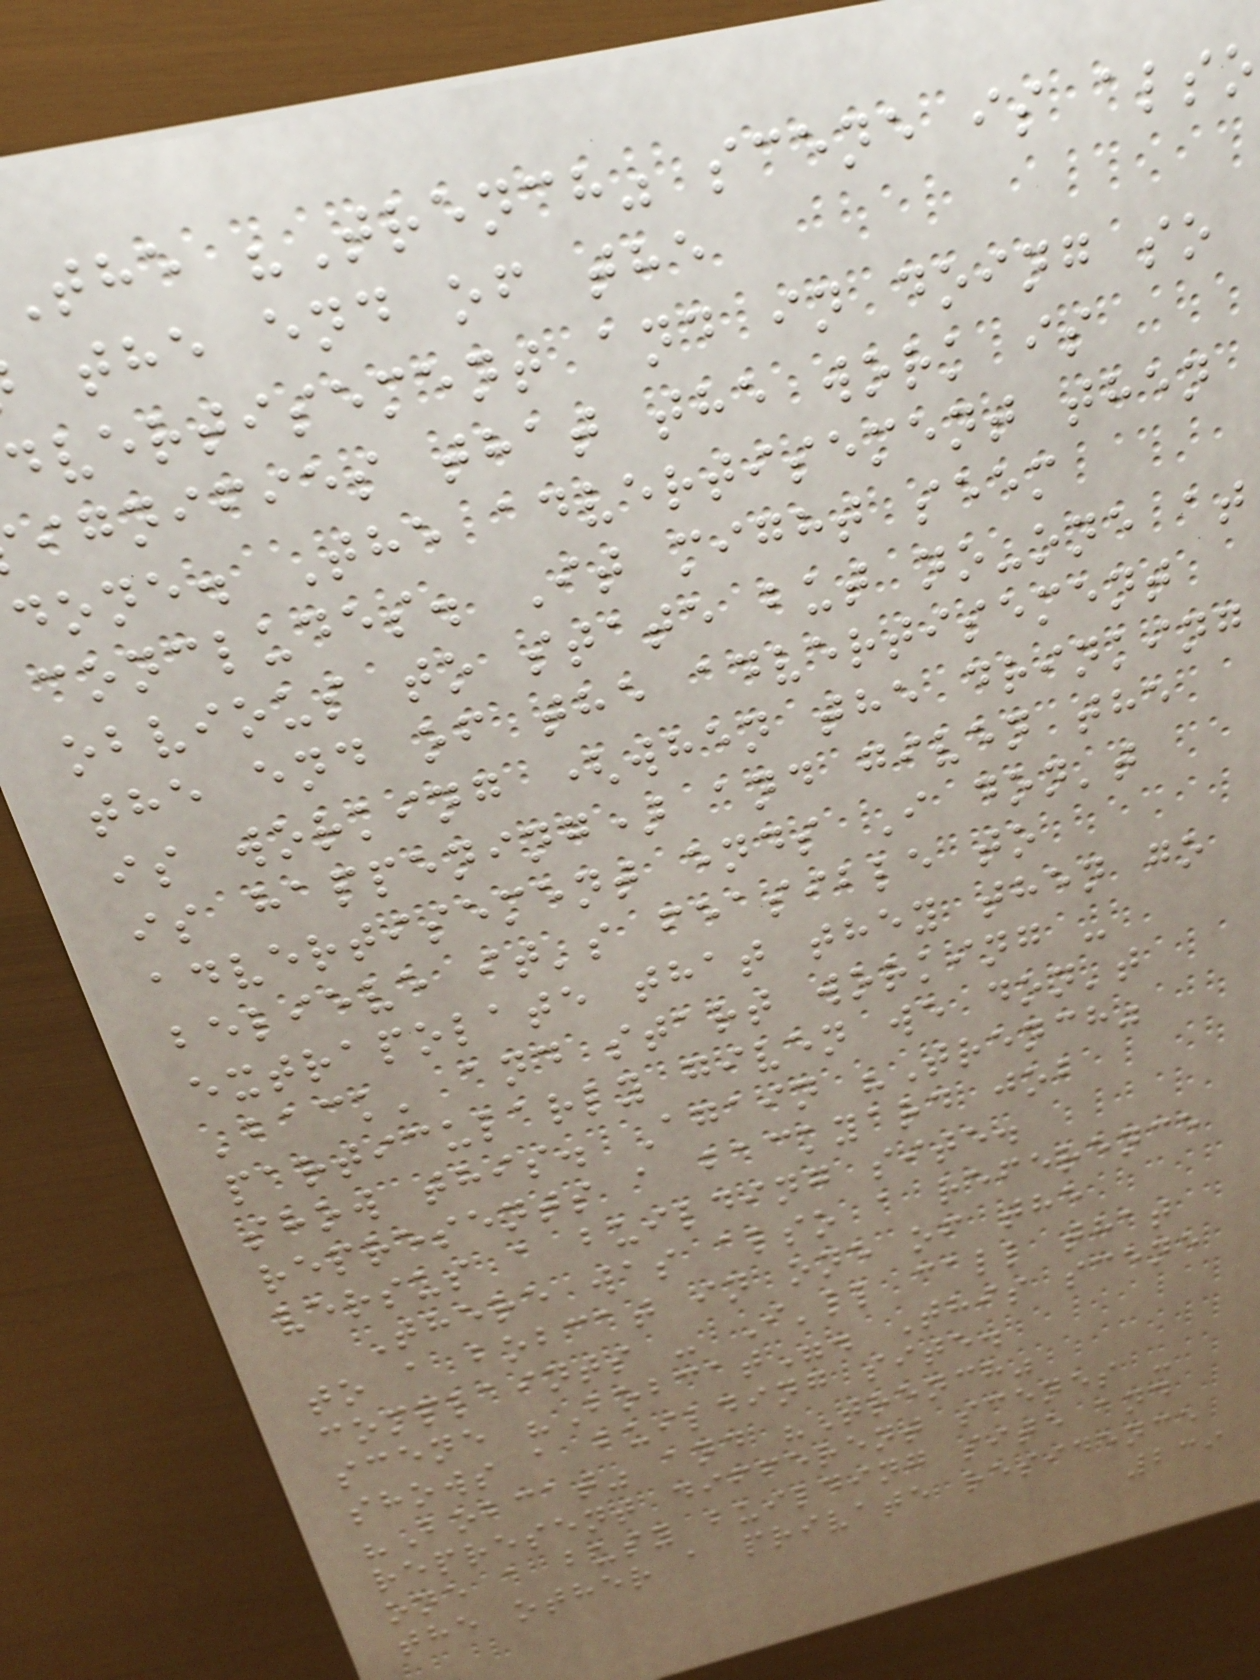the "Trench" scene is also
the end of the
dvertisement and in doing so
ignifies that the work is
done. The advertisement then
concludes. It might seem
obvious to state but no-one at
the end of the advertisement
is working (when the drinking
is happening) and given the
advertisement ends I don't
believe it's feasible to
extrapolate that they then go
'back' and start working -
particularly given we don't
show this. Again "Trench"
represents a backyard job
versus a building site.
There was also a reference
to a bobcat in one of the
complaints - I'll call that
scene "Bobcat". This scene
shows a building site.
"Bobcat" and "Trench"
represent different scenes -
one a busy building site and
the other a private residence
239
